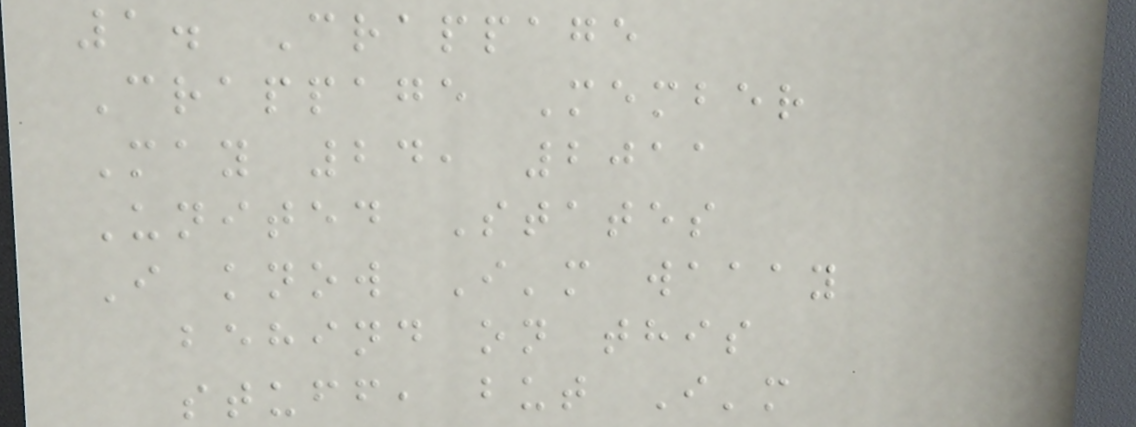1. Crappage
Crappage Member
May 24, 2011
United States
I know I'm waaay
behind on this
stuff, but I'm
